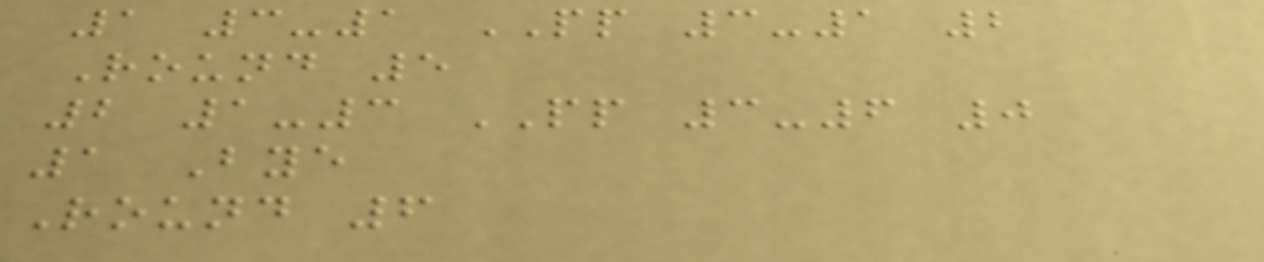1 3-1 PP 3-1 2
Round 5
2 1-3 PP 3-6 0
1 Bye
Round 6
